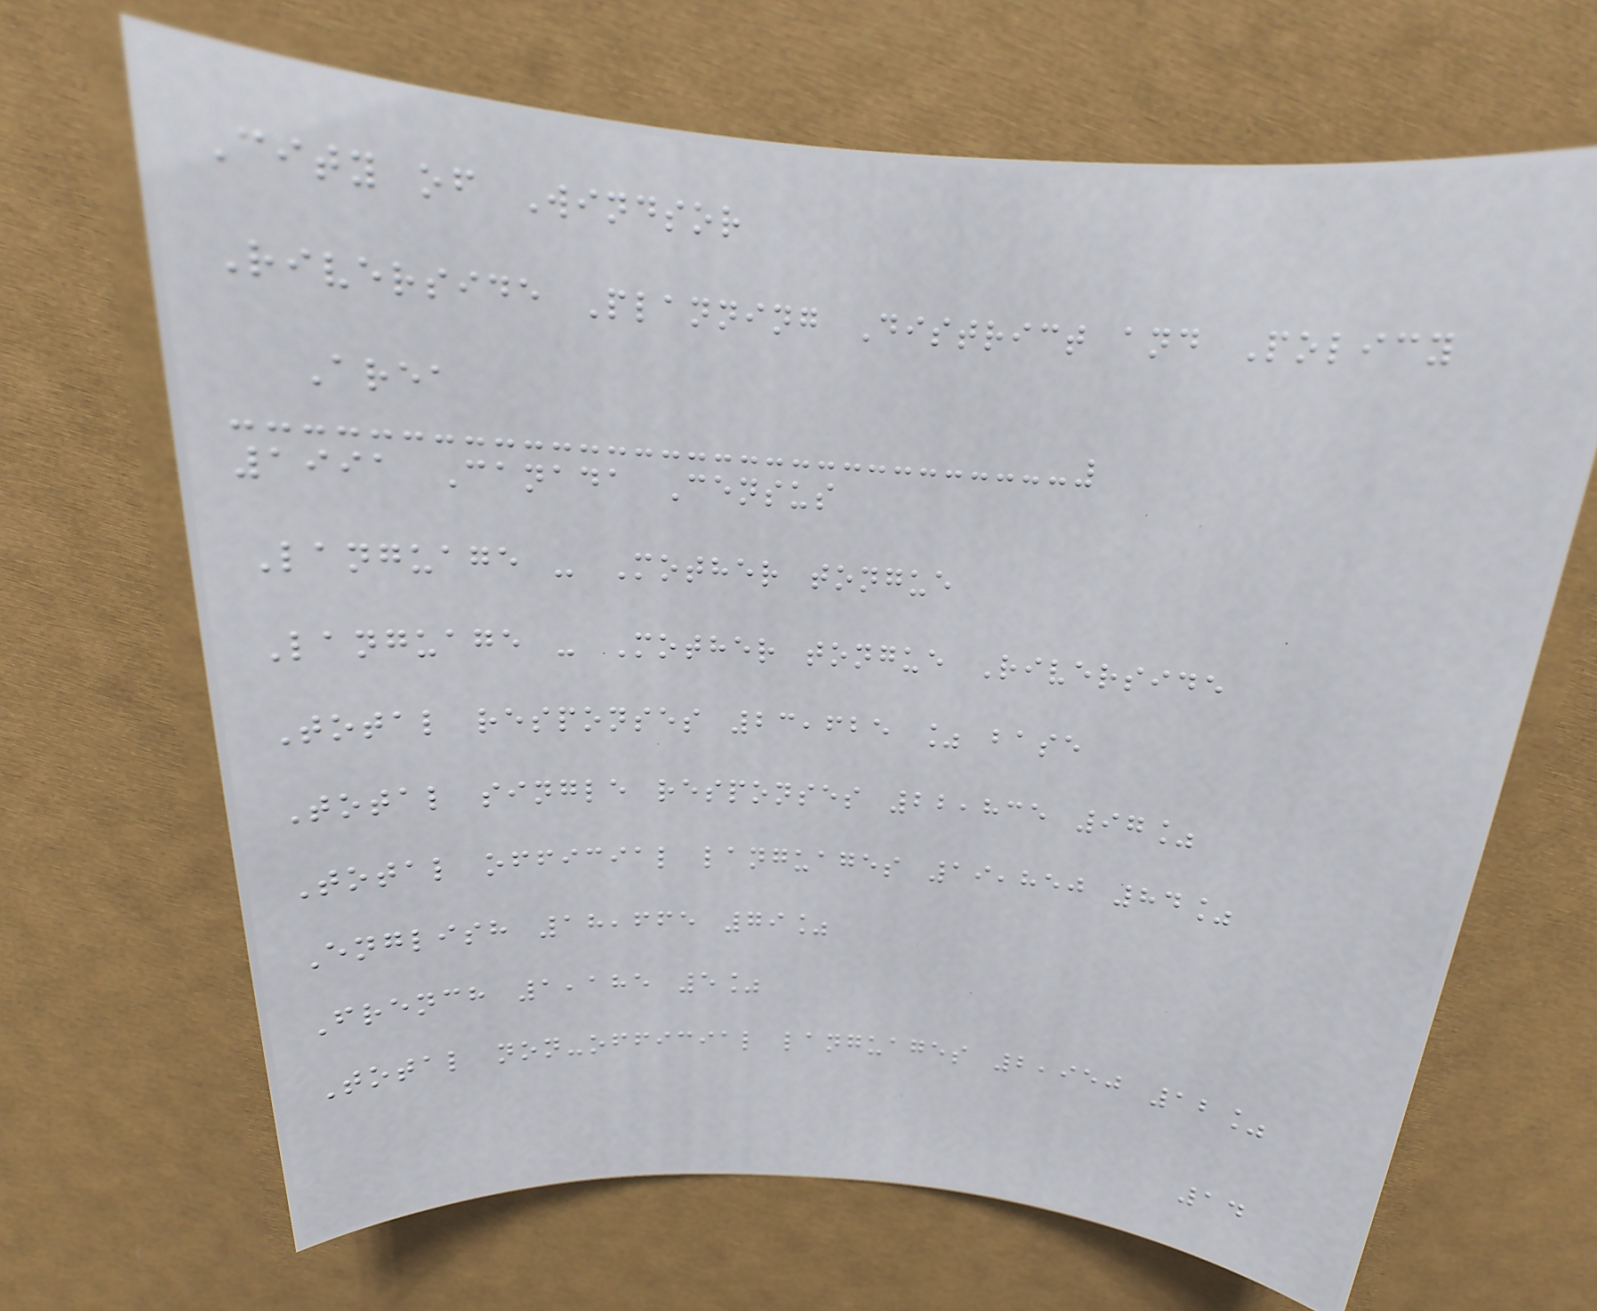City of Windsor
Riverside Planning District and Policy
Area
1991 Canada Census
Language - Mother tongue
Language - Mother tongue Riverside
Total responses 23,625 % base
Total single responses 22,835 97%
Total official languages 19,850 84%
English 18,665 79%
French 1,185 5%
Total non-official languages 2,950 12%
14
